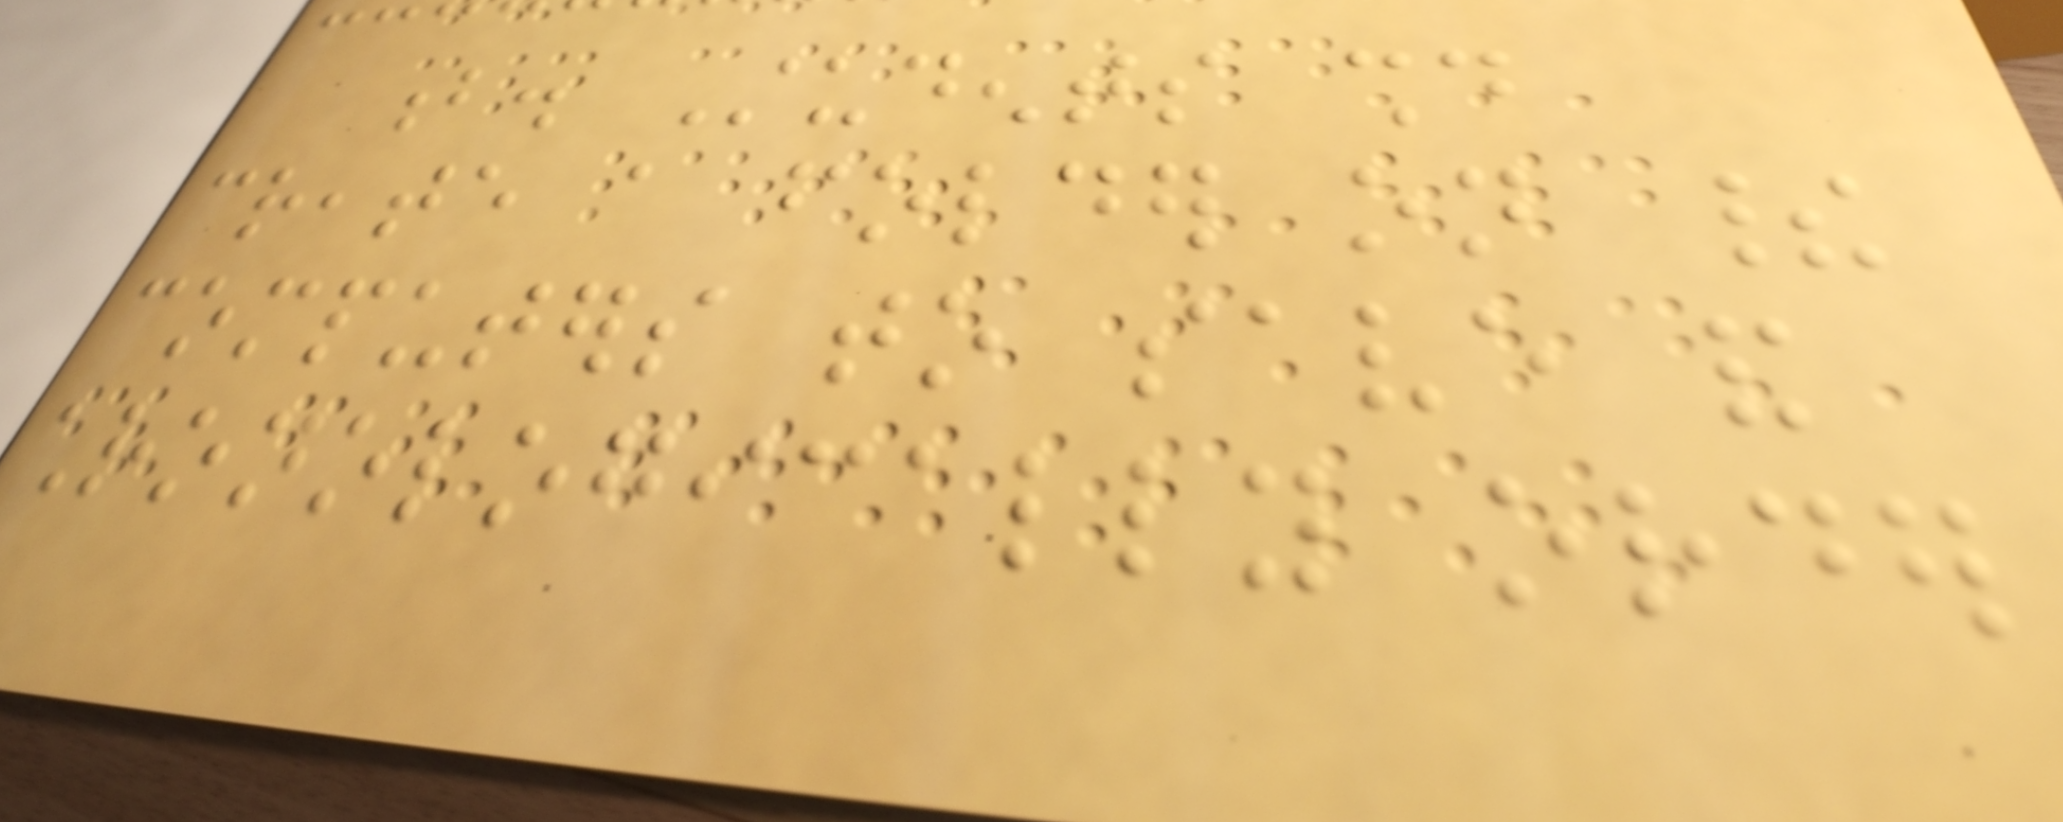b. Students should
create a folder on their
computers to save and
chronologically order
